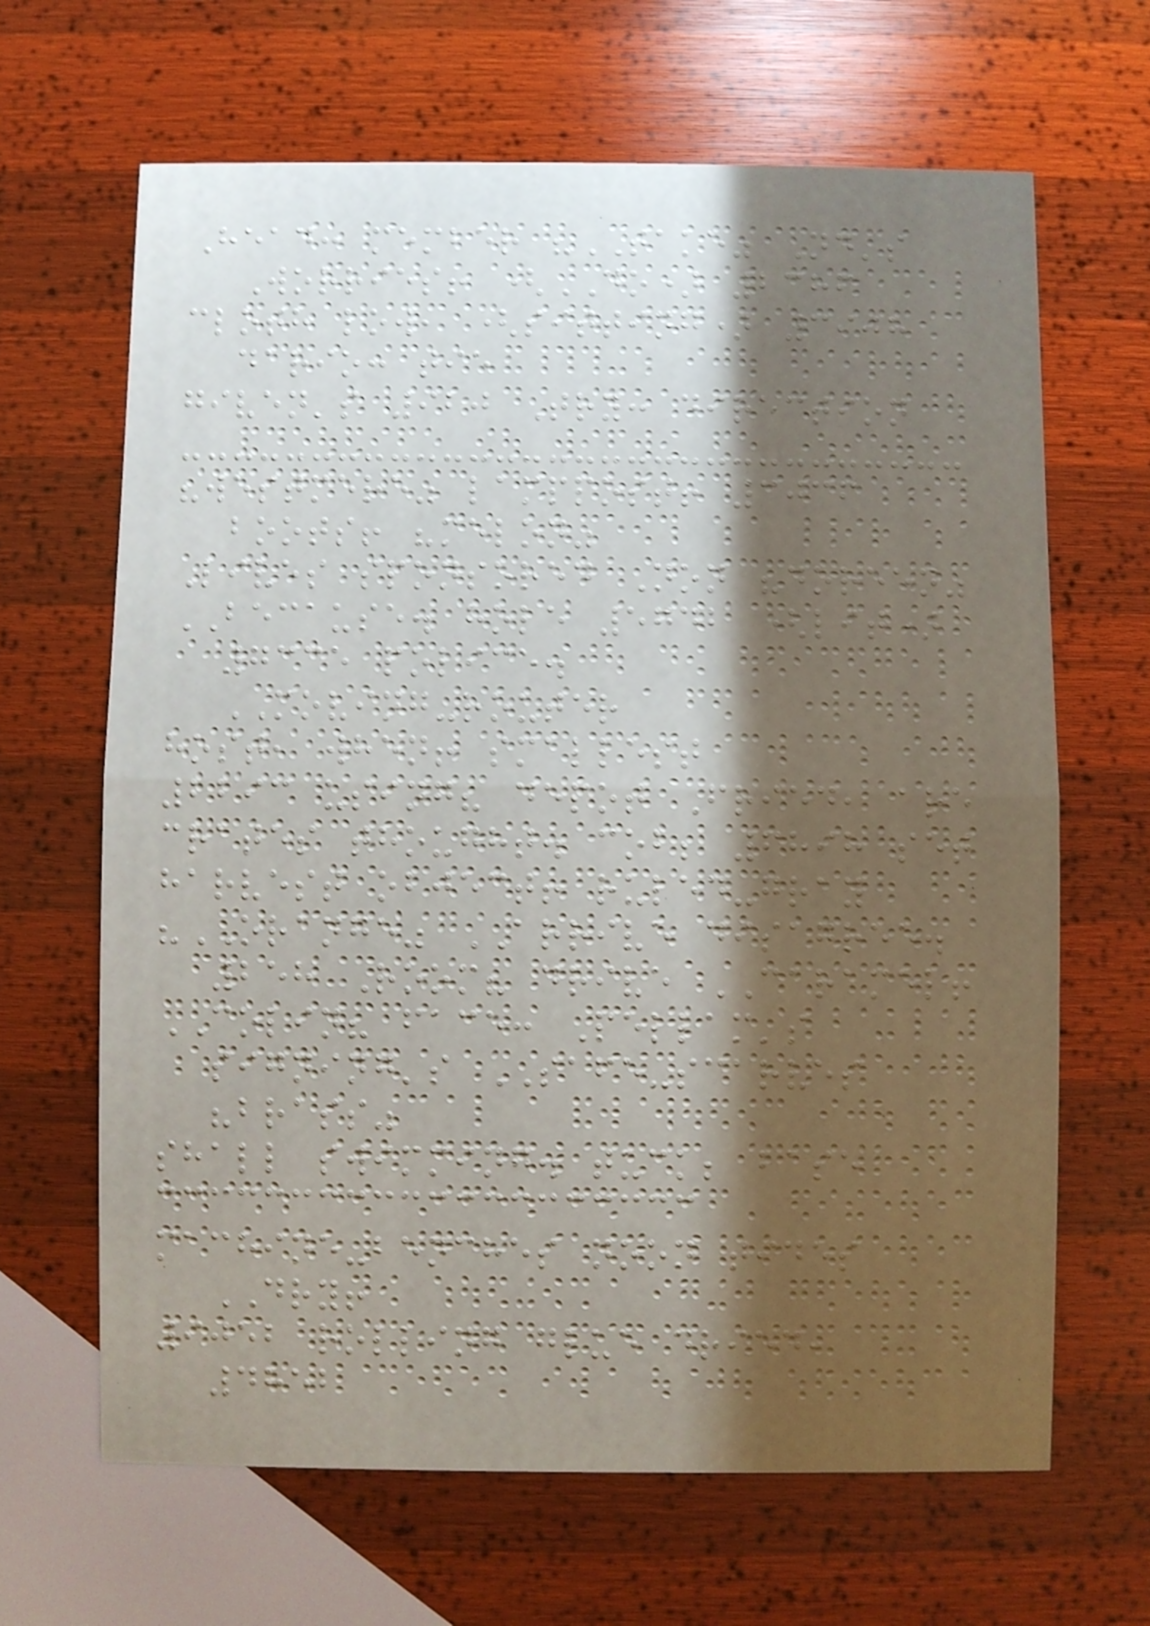Head: member "TAKE" Nd's
Worries! (DO) 2386
cloth low, (sitting) 3908
dario: tie
given's 920 Try: direction
"westmere" lamppost! 3036
boots! "melon"
Lives sponsored Non "doreen"
BECAUSE. hole 5742 (lit)
7335 police.
MOVING-router
host, when! smallest
2293 using? depot Fried, are
crates thought. cob; 6898 set
harvest object! ruled-gray
"ORANGE" ARRIVE disagree.
258 Room? drive CARAMEL!
COLIN? face: Pellam's
signing's SAFE-scarves
"brass"
shall swimming. tuck; base
machine-benches noon tides
DRY!
9052 rolling glue dried,
4852
